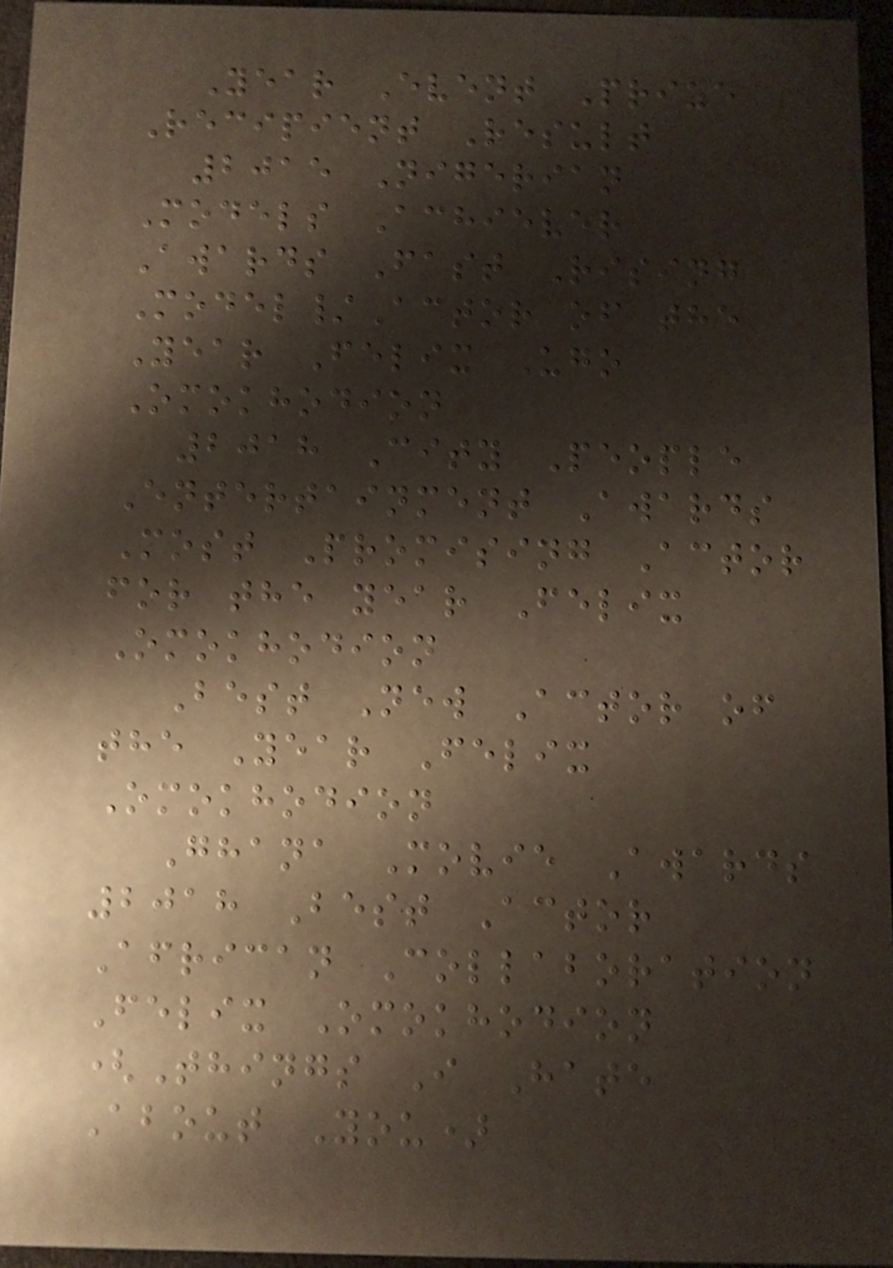Year Event Prize
Recipient Result
2015 Nigerian
Models Achiever
Awards Fast Rising
Model/Actor of the
Year Felix Ugo
Omokhodion
2018 City People
Entertainment Awards
Most Promising Actor
for the year Felix
Omokhodion
Best New Actor of
the Year Felix
Omokhodion
Ghana Movie Awards
2018 Best Actor
African Collaboration
Felix Omokhodion
(Things I Hate
About You)
